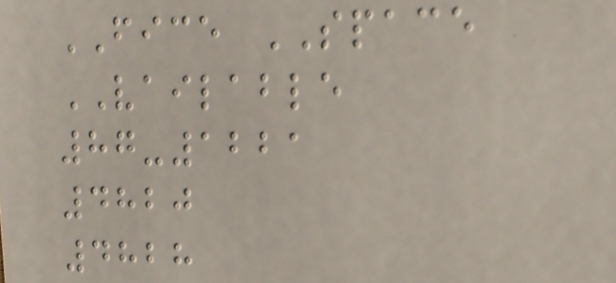FICE SPACE
VAILABLE
87-1221
4820
4828
